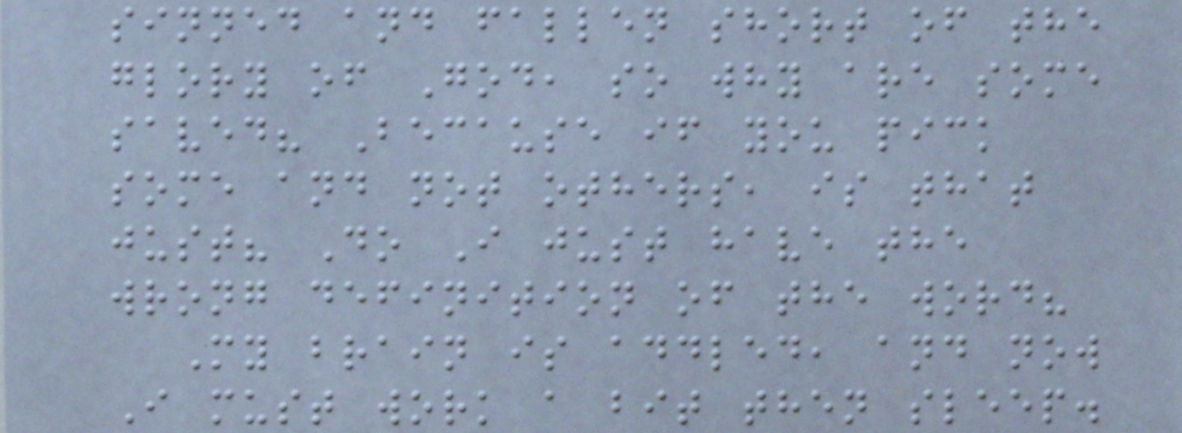sinned and fallen short of the
glory of God, so why are some
saved? Because if you pick
some and not others, is that
just? Do I just have the
wrong definition of the word?
My brain is addled, and now
I must work a bit then sleep.
